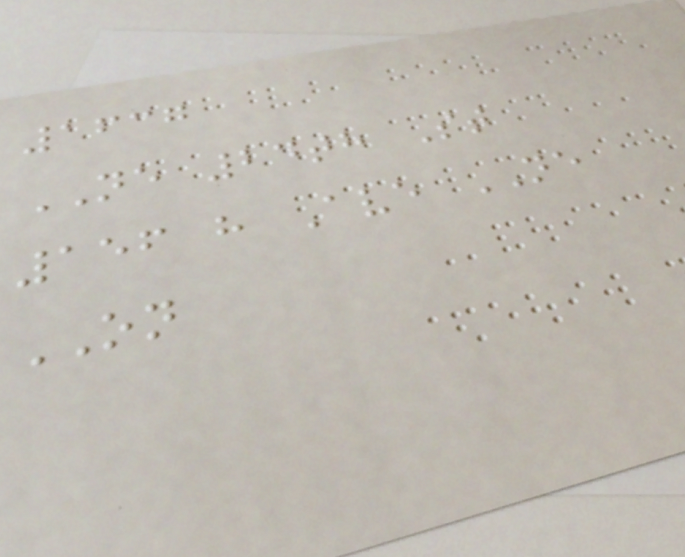1637
NE 24th St
156 h Ave NE
ON
